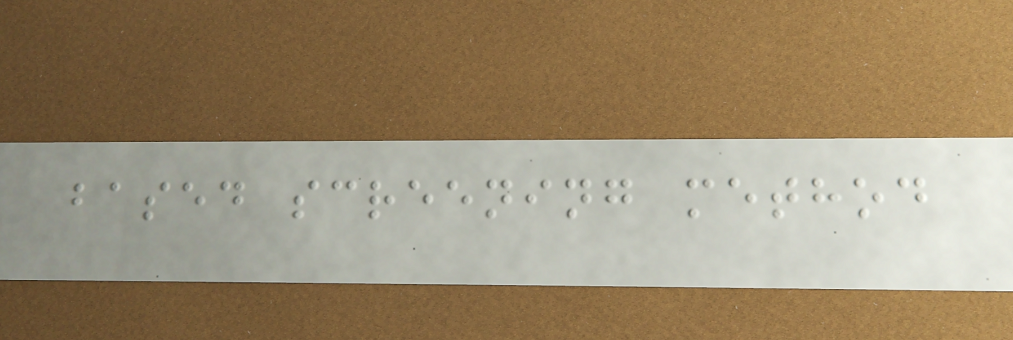based screening method
